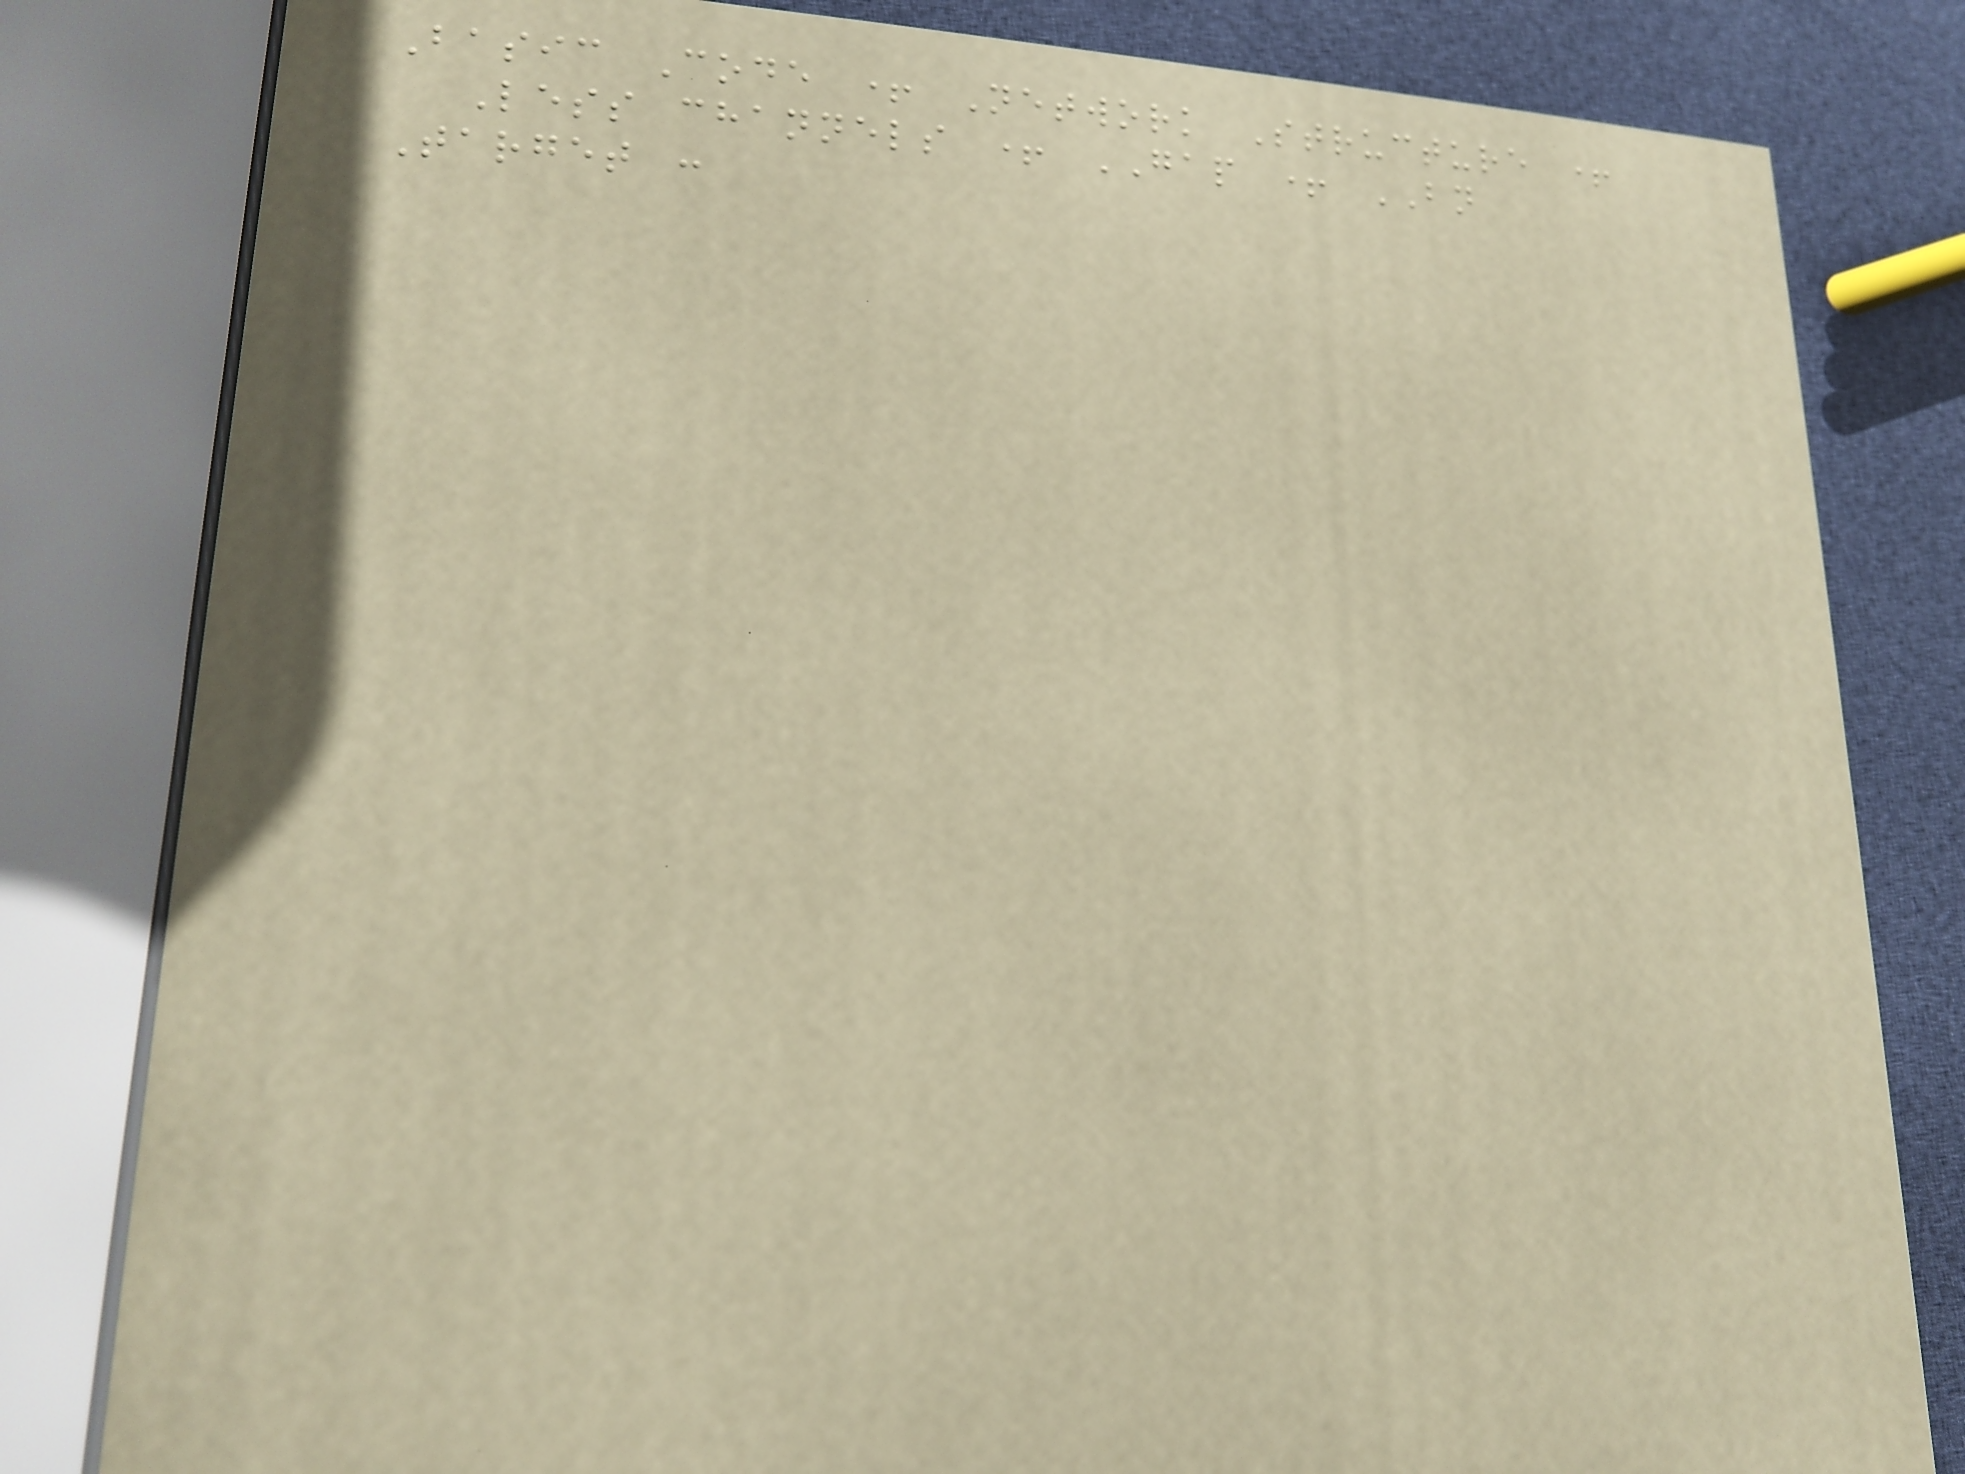Basic Code + Network Structure +
Less channels + GAP + BN
Target :
